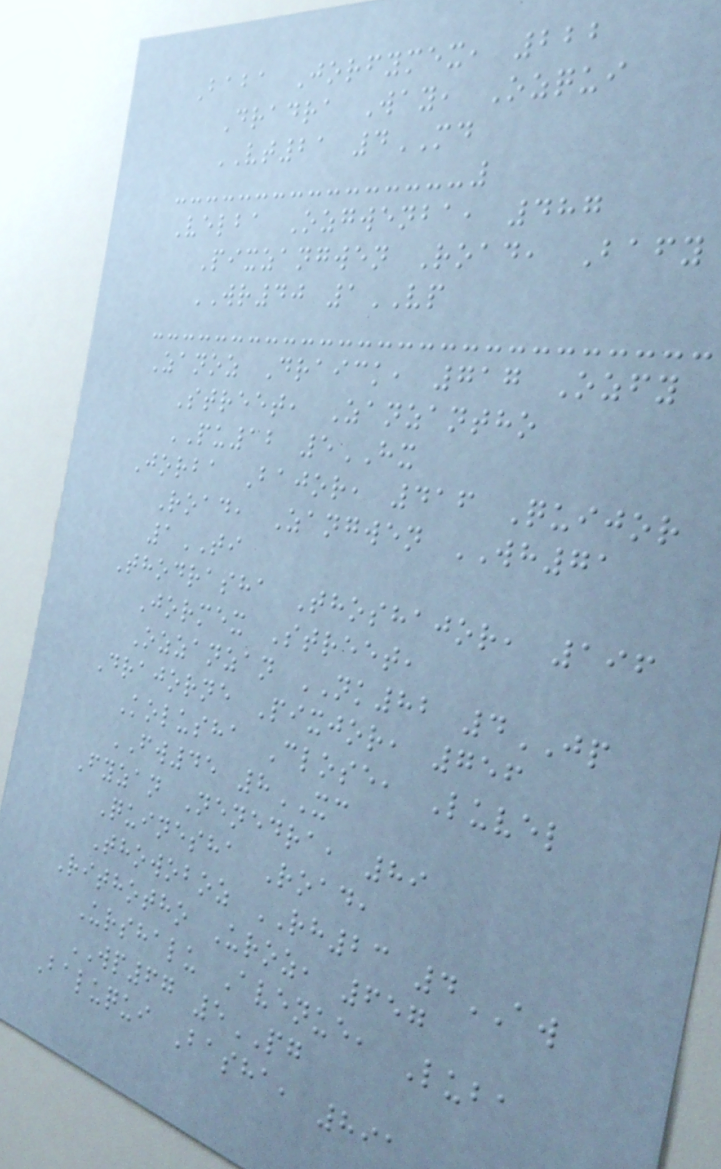Baba Jorfymex, 222
Dradra Way, Ozqui
VT21 4MD
Velba Ozgwenba, 487
Pixzangwen Road, Bafy
WR40 1VP
Zanoz Draick, 717 Ozfy
Street, Zanzantho
PU12 5HX
Jorba Bajor, 416 Quijor
Road, Zangwen WH71
1TI
Thodrasha Thoshajor, 196
Jormex Street,
Ozzanzan NK82 4JP
Drajorne Pixjor, 756
Kolusha Close, Luvel
FW45 8XC
Fyzan Nenedra, 89
Quinesha Road,
Thowoboz RH23 4AW
Rithotho Uroz, 657
Urshalu Avenue, Luba
WP67 5PG
Baluqui Basha, 891
